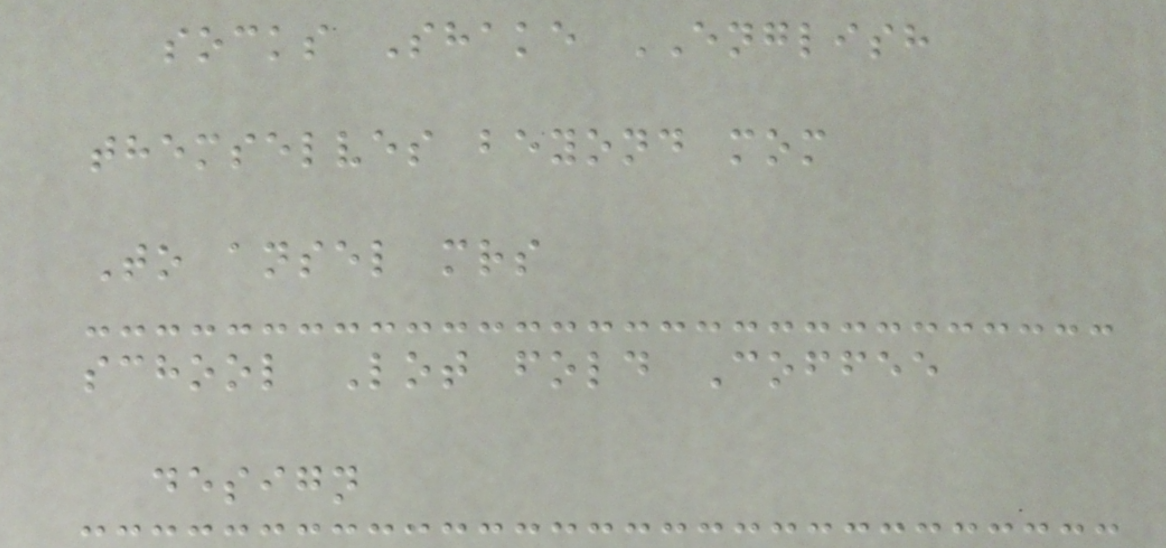socks Shake ENGLISH
themselves beyond mom
To ansel mrs
school Lot fold Coffee
design
